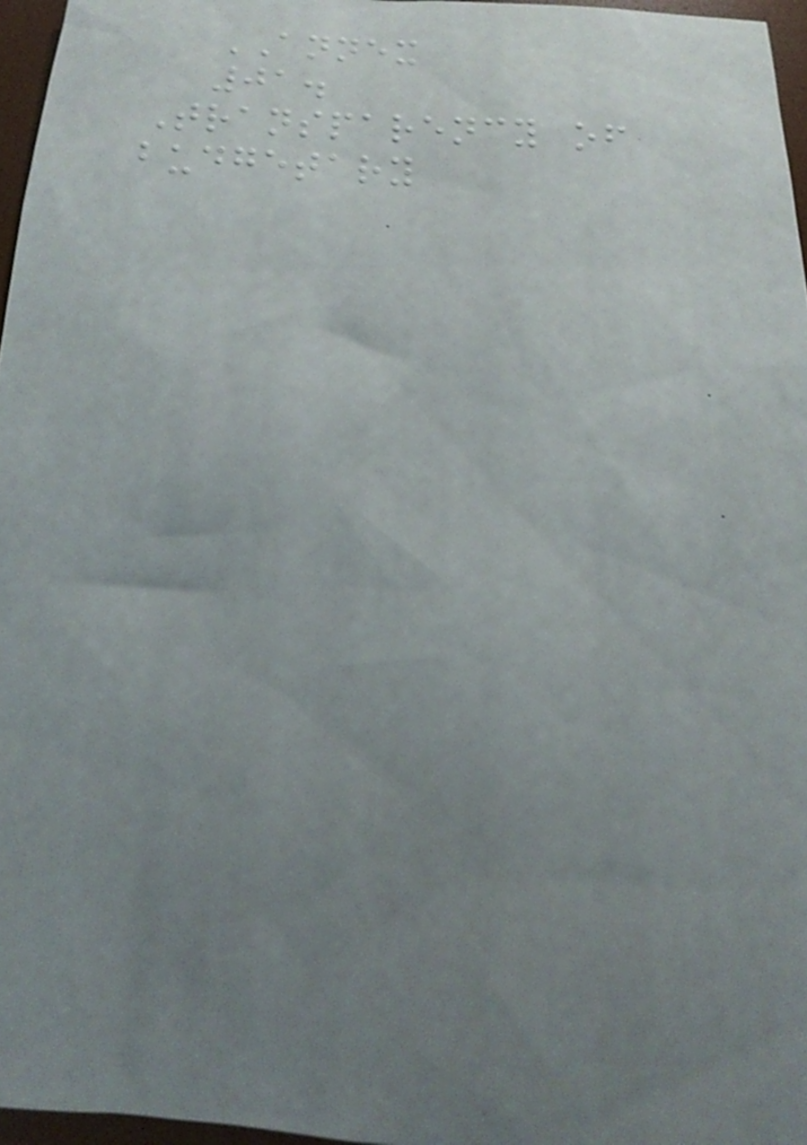ANNEX
01.
Transparency of
budgetary
